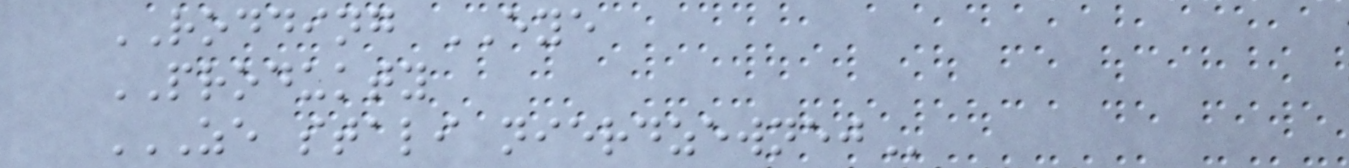RODDING EYE
PRODUKTY
ZE STALI NIERDZEWNEJ
